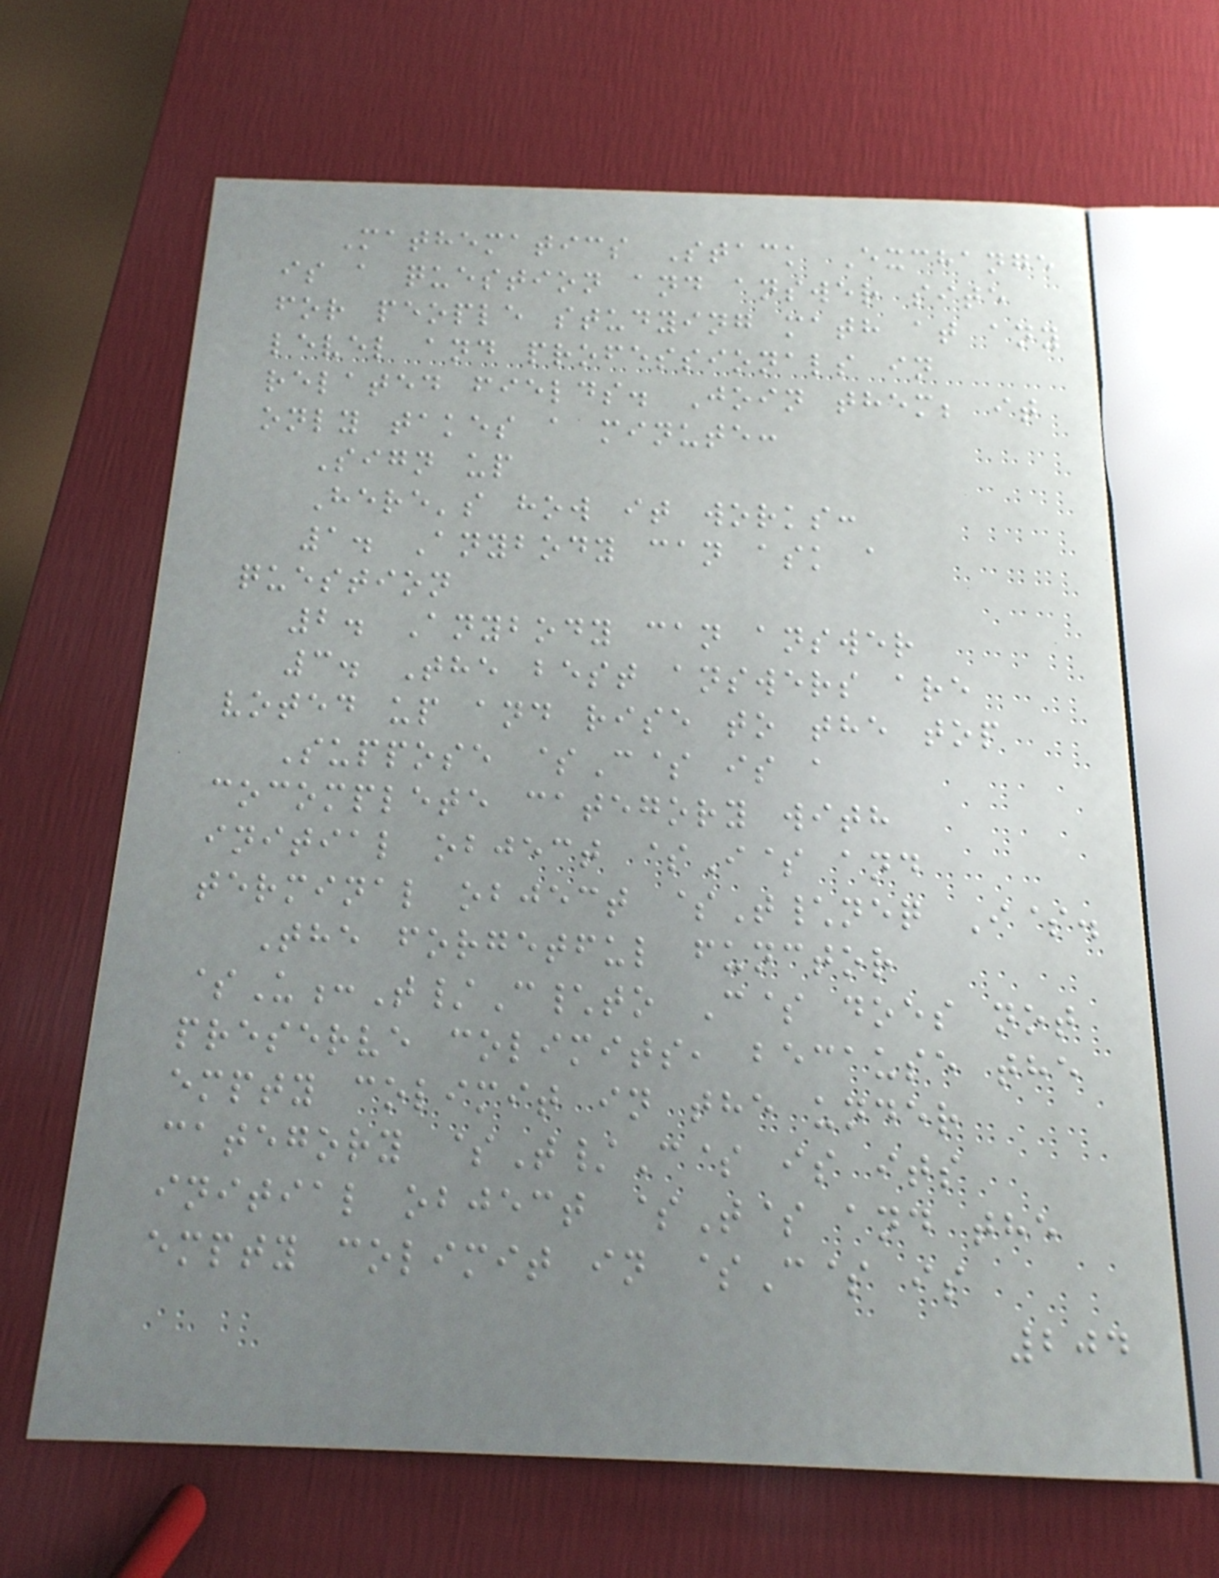Mathematics Stack Exchange
is a question and answer site
for people studying math at any
level and professionals in
related fields. Join them; it
only takes a minute:
Sign up
Here's how it works:
1. Anybody can ask a
question
2. Anybody can answer
3. The best answers are
voted up and rise to the top
Suppose $C$ is a
cocomplete category with
initial object $I$ and
terminal object $T\neq I$.
The forgetful functor
$U:T/C\to C$ does not
preserve colimits, because the
empty colimit in the under
category $T/C$ is its
initial object $T$ and the
empty colimit in $C$ is
204
